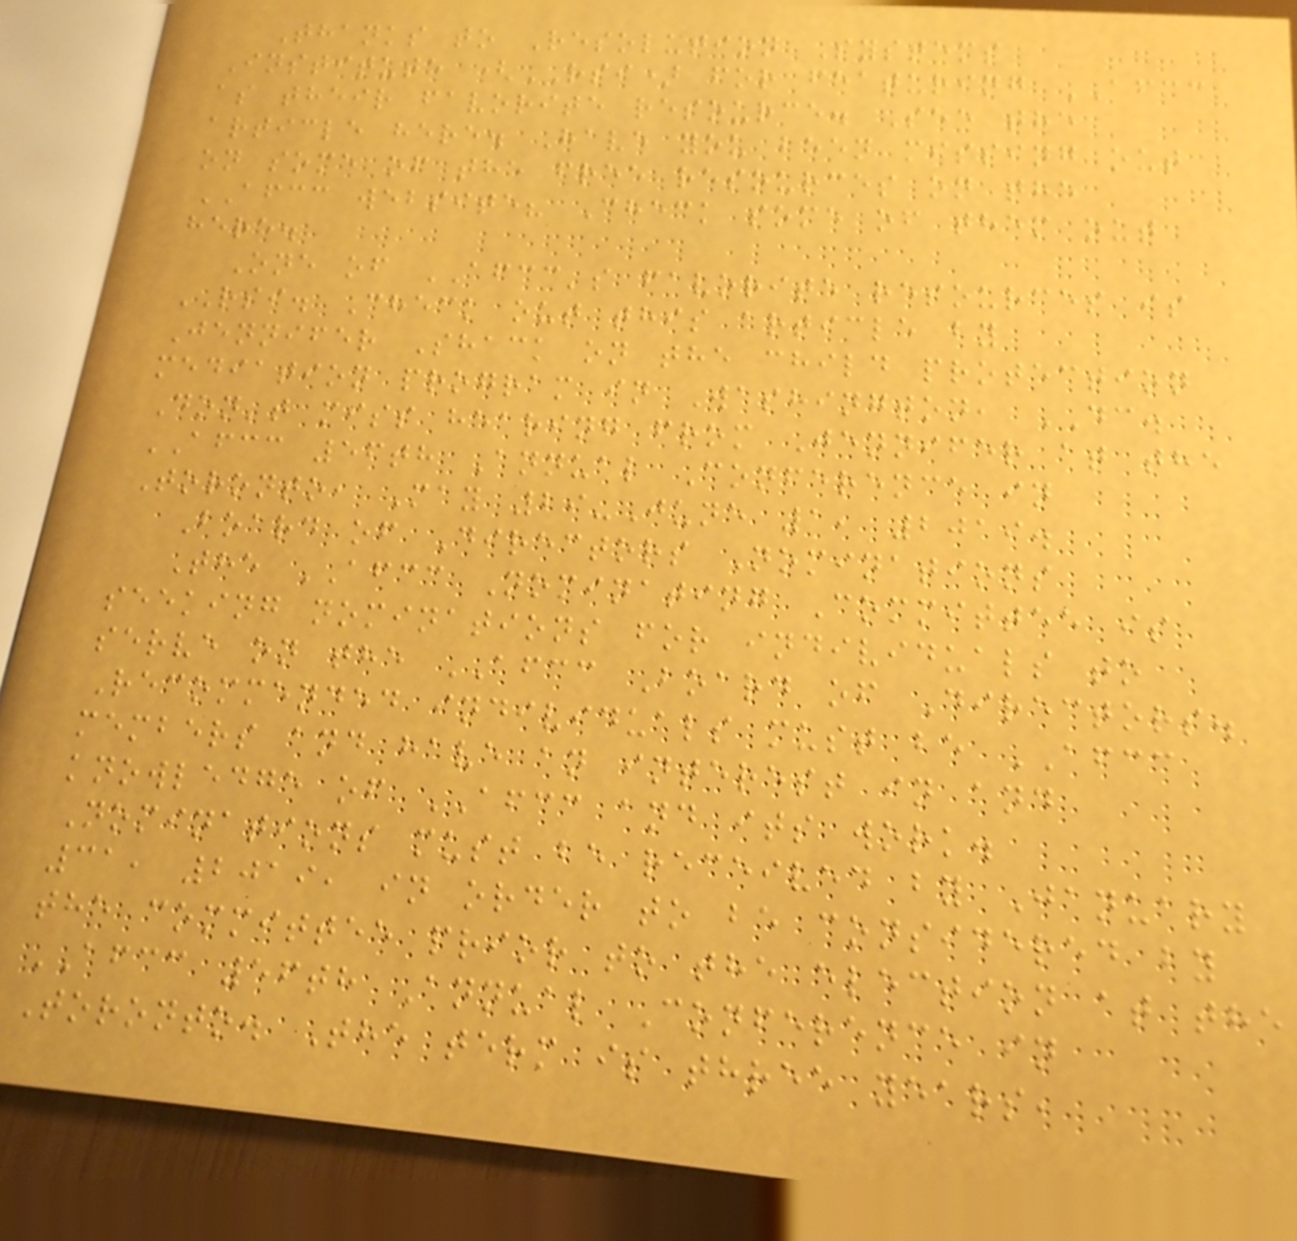Thanks to Resolution Systems
Institute (RSI) for featuring AFCC
as their favorite resource. See the
article here. Have you been missing out
on some of the free resources on the
AFCC website? Check some of them out
here.
One of AFCC's favorite resources is
RSI. Check out this article by
Jennifer Shack on the child protection
mediation program in Washington, DC.
Don't miss hearing from Jennifer at the
AFCC 56th Annual Conference in
Toronto, May 29-June 1, 2019.
Board of Directors Nominations
The AFCC Nominating Committee is
seeking nominations for individuals to
serve on the AFCC Board of Directors.
Recommended individuals must be AFCC
members and have an interest in and
knowledge of AFCC and its work.
Nominations must be received by January
31, 2019, in order to be considered by
the committee prior to the election at the
AFCC 56th Annual Conference in
Toronto. The term is three years,
